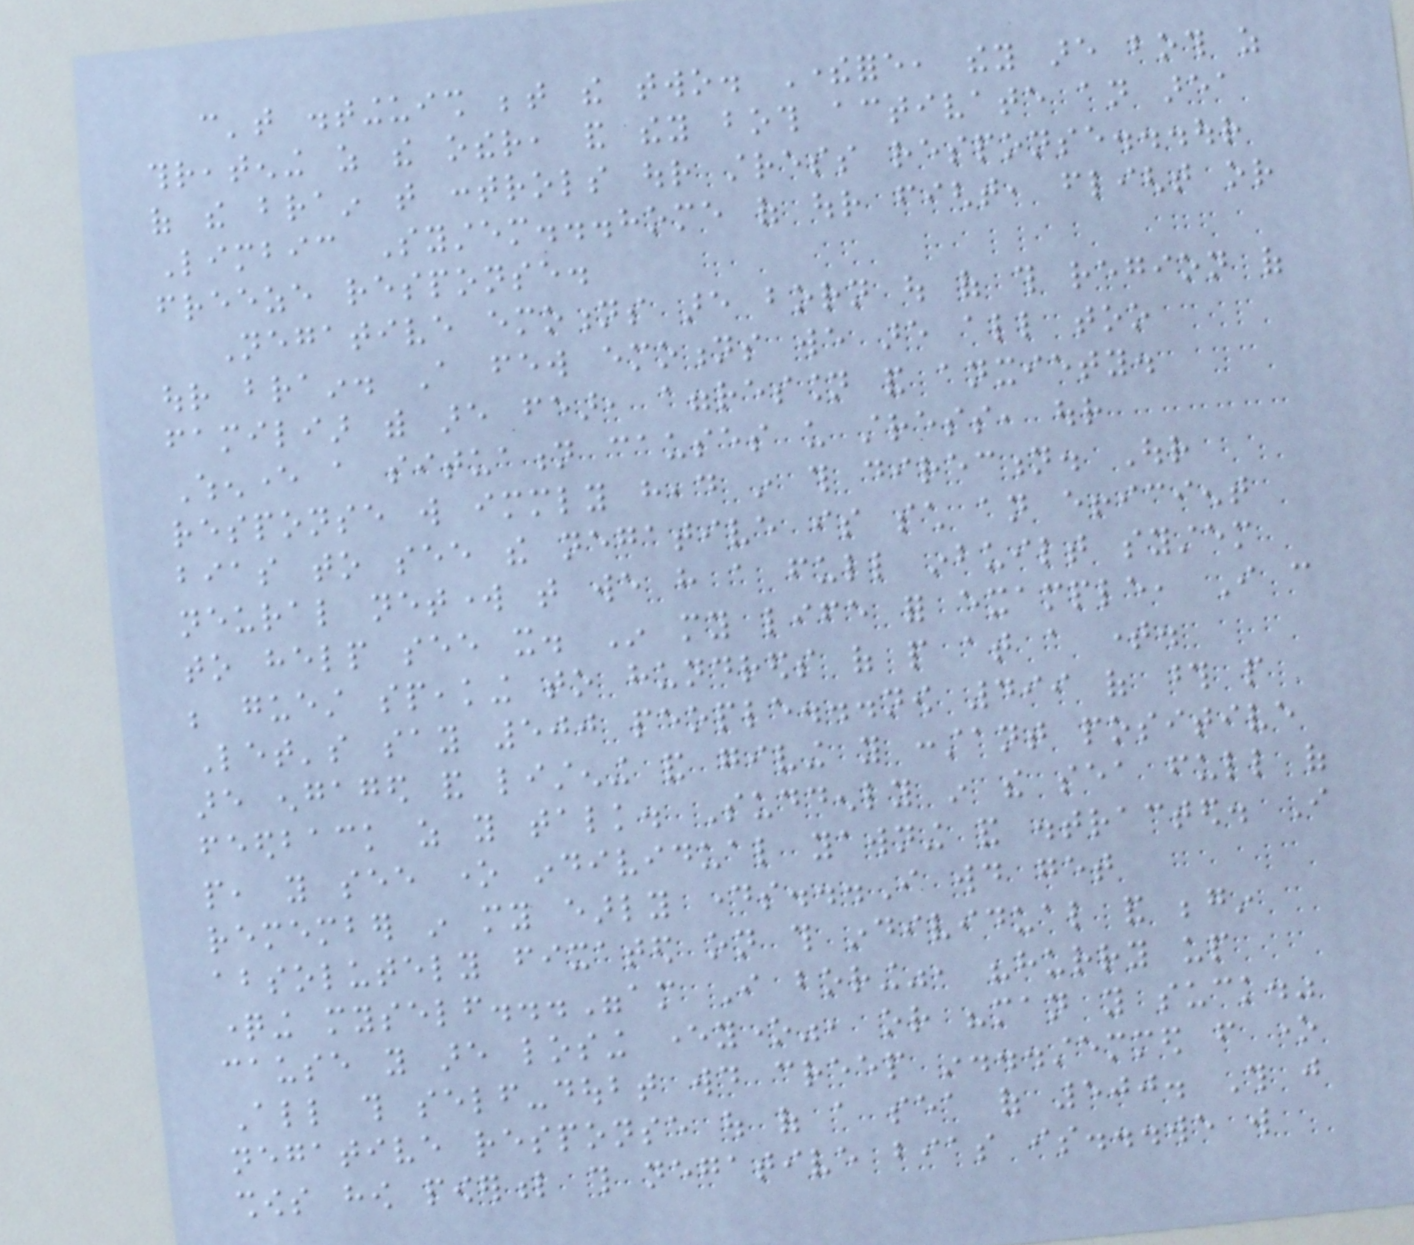can't distinguish between the two. Therefore, they are both as
threatening as the other, and they both activate an area
of the brain that controls our stress response...our
Limbic System...home of our fight, flight or
freeze response.
Negative emotions are born out of this region of
our brain. A few emotions we are all too
familiar with are fear, aggression and anxiety.
Whenever a situation causes us stress, our
response will immediately head in this direction. Our
bias to see the negative is such an efficient
neural network that we have a full inbuilt system
to help see it. In my life for example, I can
be guest speaking to hundreds of people at a time.
Let's say 500 people...now 499 of those people
are engaged and listening and giving you constant positive
feedback as you talk. Suddenly in the sea full of
people, you see one individual yawning and distracted. I
remember in my early days...I would get
absolutely fixated on this individual and begin
questioning myself..."am I boring", "hurry up
cause you are losing everyone", or "man you suck."
All this self-doubt would creep in...stemmed from one
negative response out of a sea of 500. This just
shows how powerful this negative bias is...we will
